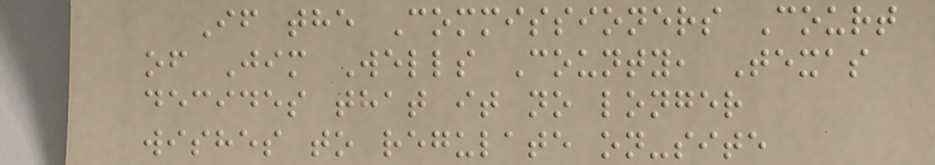If the Commissioners Court
of Jim Wells County, Texas
decides that it no longer
wishes to regulate on-site
